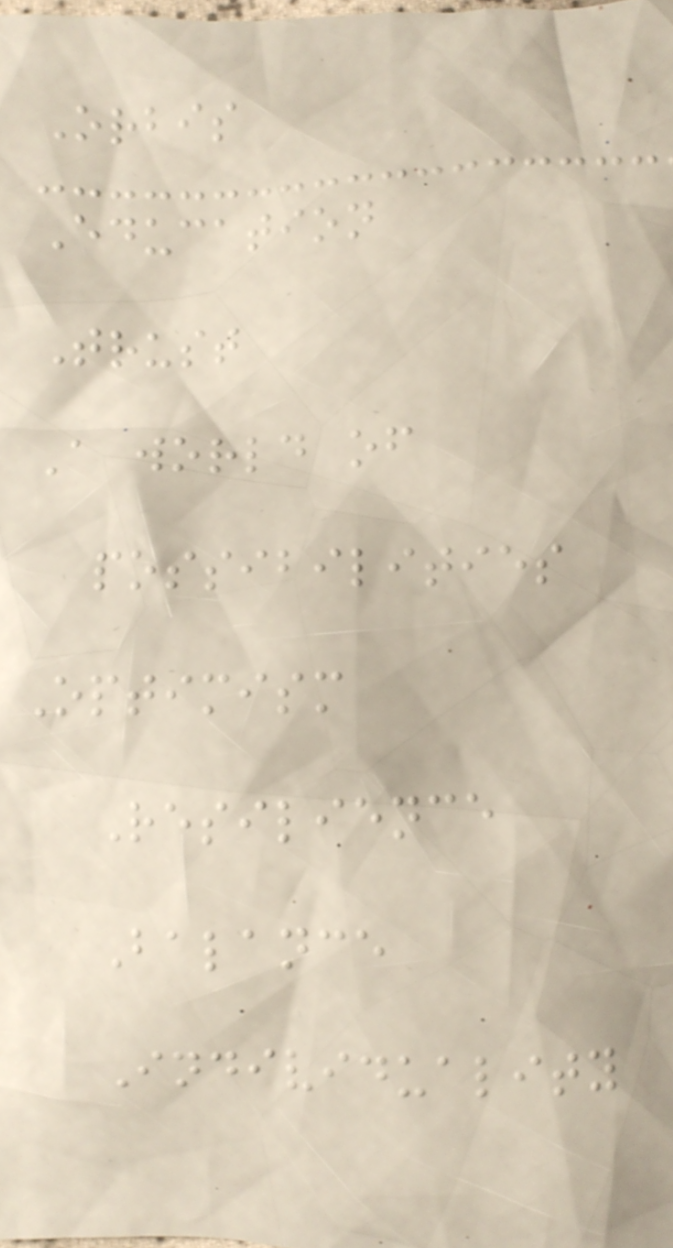Orbis
Education
Trust
A world of
possibilities
Optimism
Resilience
Balance
Individuality
